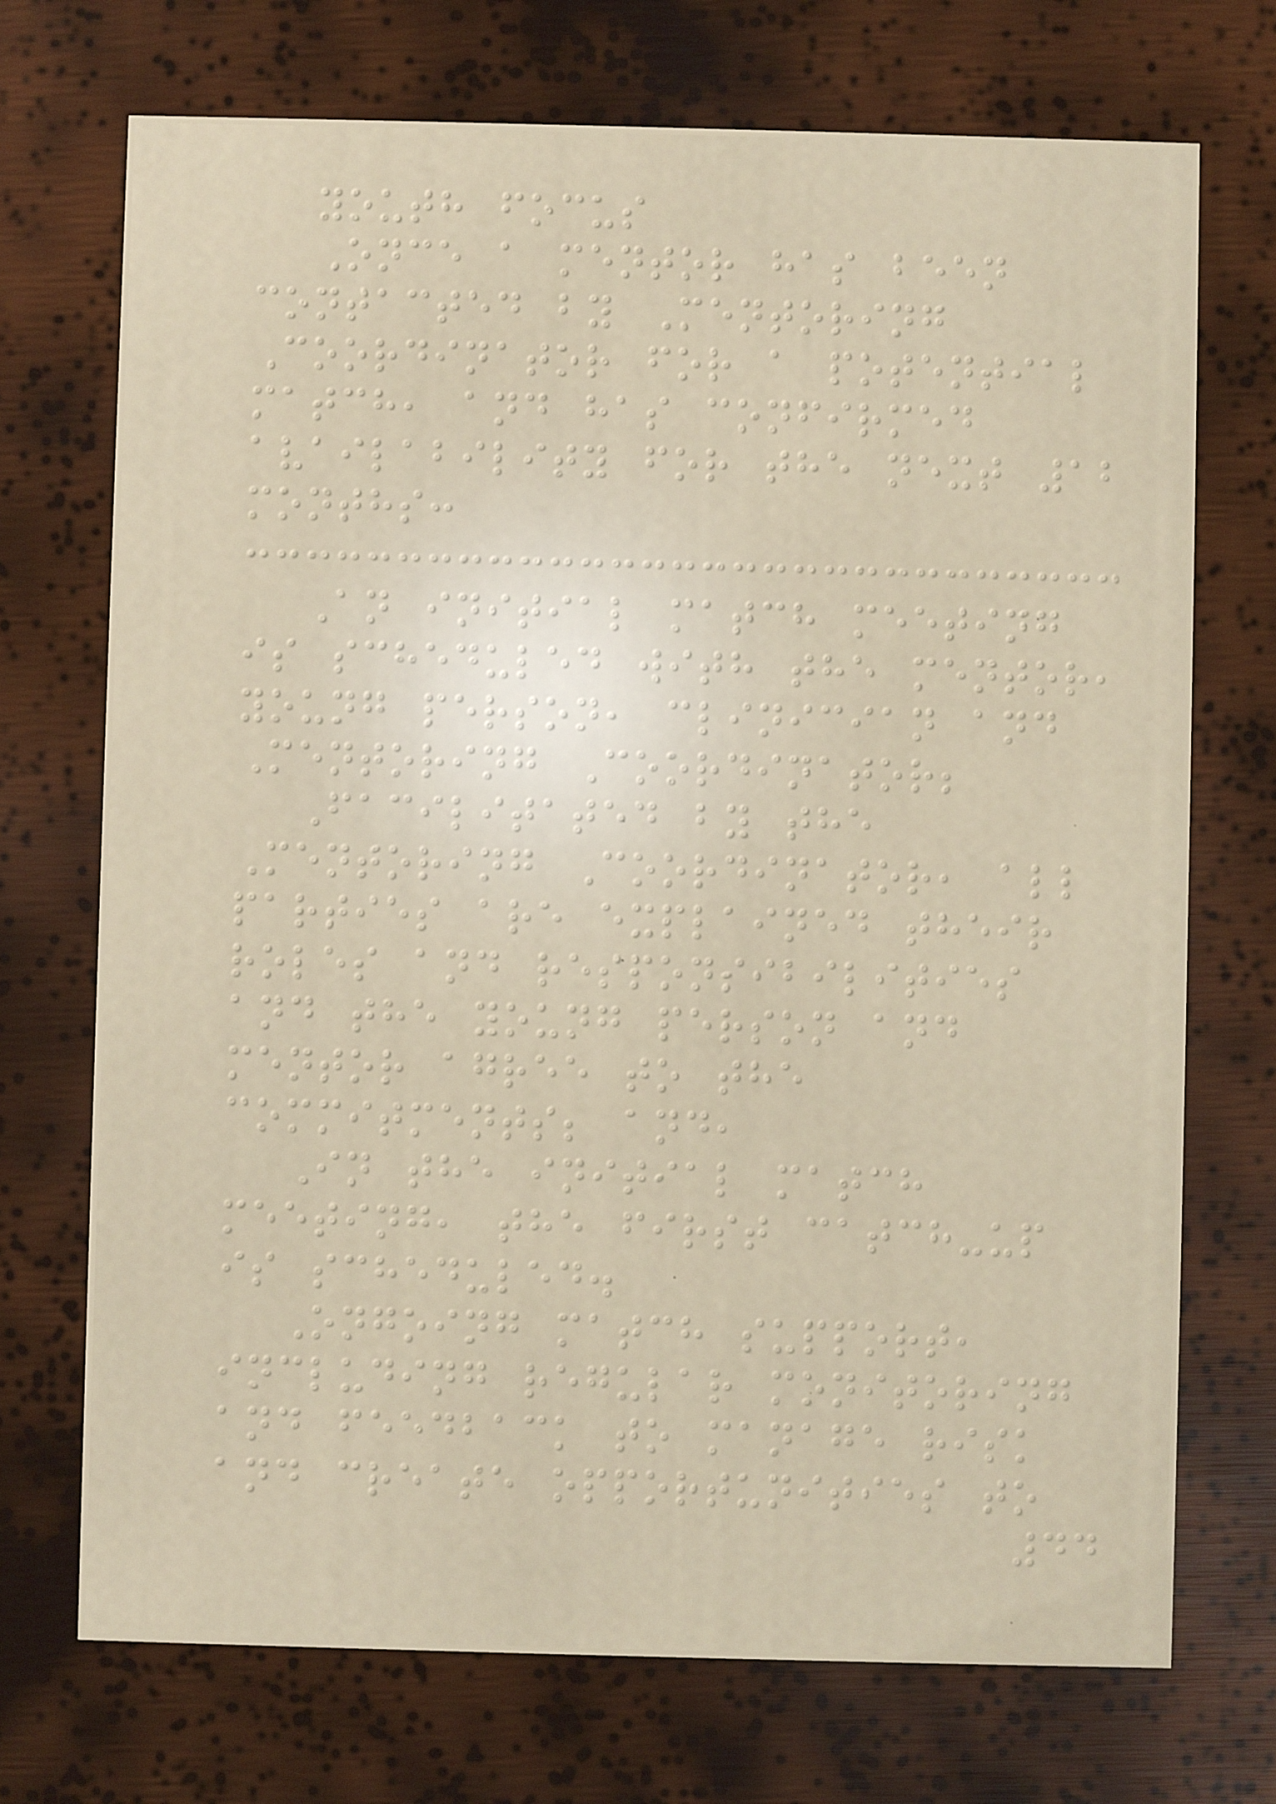youth focus
Once a mentor has been
contacted by Mentoring
Coordinator for a potential
match, and has confirmed
availability for the next 12
months:
An initial match meeting
is scheduled with the mentor,
young person, clinician and
Mentoring Coordinator;
Facilitated by the
Mentoring Coordinator, all
parties are explained their
roles and responsibilities
and the young person and
mentor agree to the
commitments; and,
In the initial match
meeting, the first catch-up
is scheduled.
Ongoing match support,
including regular monitoring
and feedback to manage risk
and create opportunities to
44
